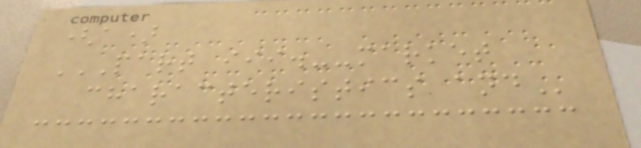(a)
PART III.--MARKET
CHARACTERISTICS AND
